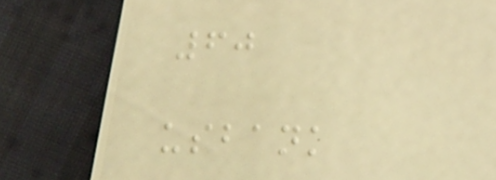60
usbank
